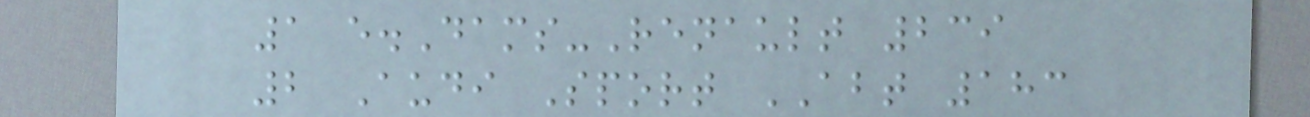1 e.Dams-Renault 239
2 Audi Sport ABT 183
